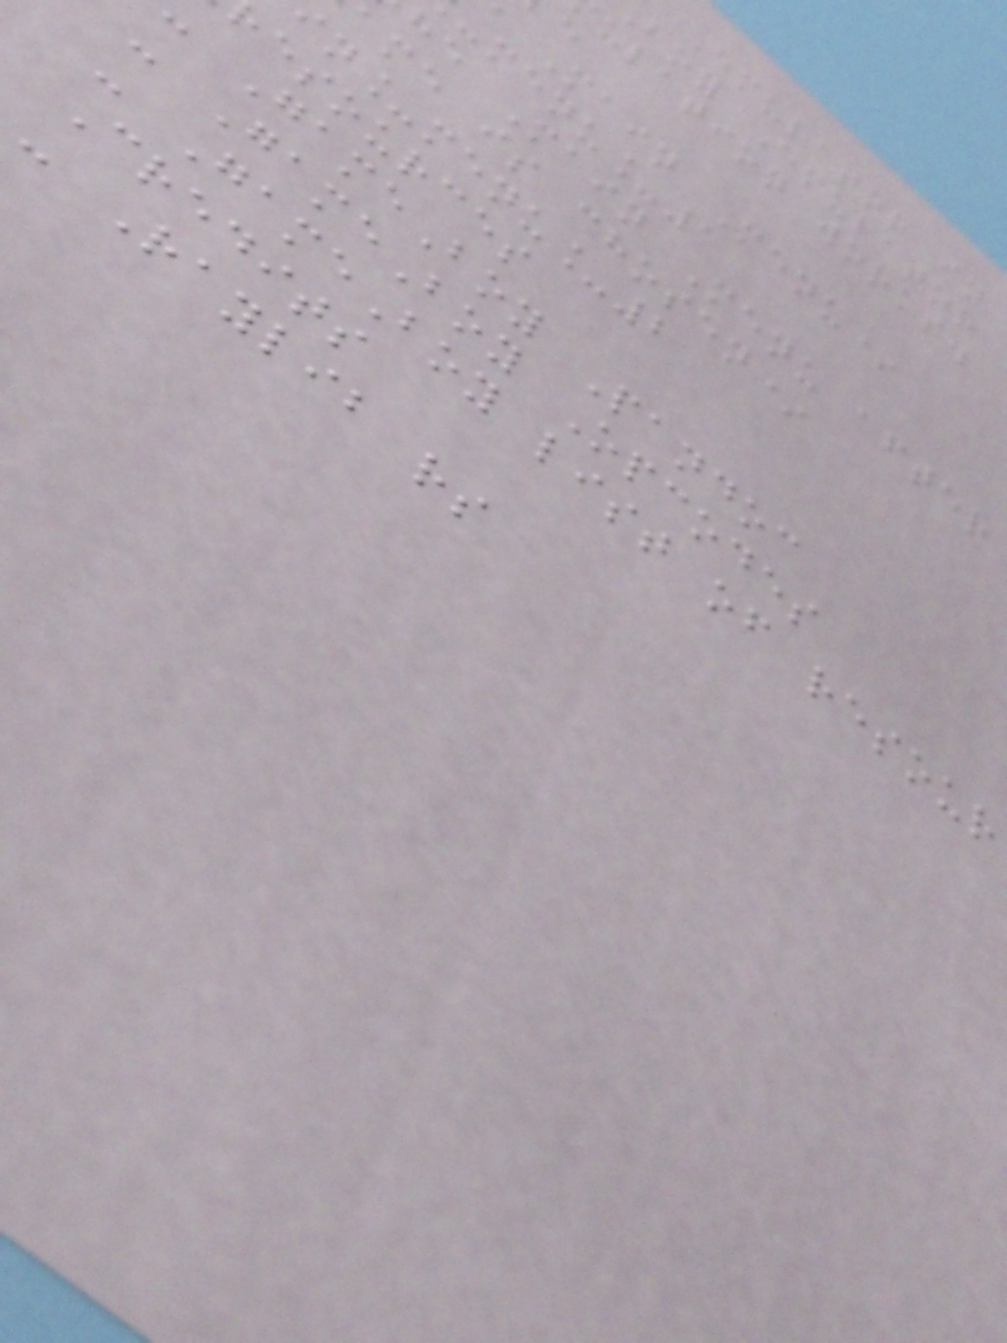Emulator in
boy Emulator
ulation works.
Main Menu*
menu_1
he Main Menu after
ame is chosen*
in_menu_2
esources
GameBoy Pandoc
- GameBoy Opcodes
- GameBoy list of resour
Credits
- Raylib rs
